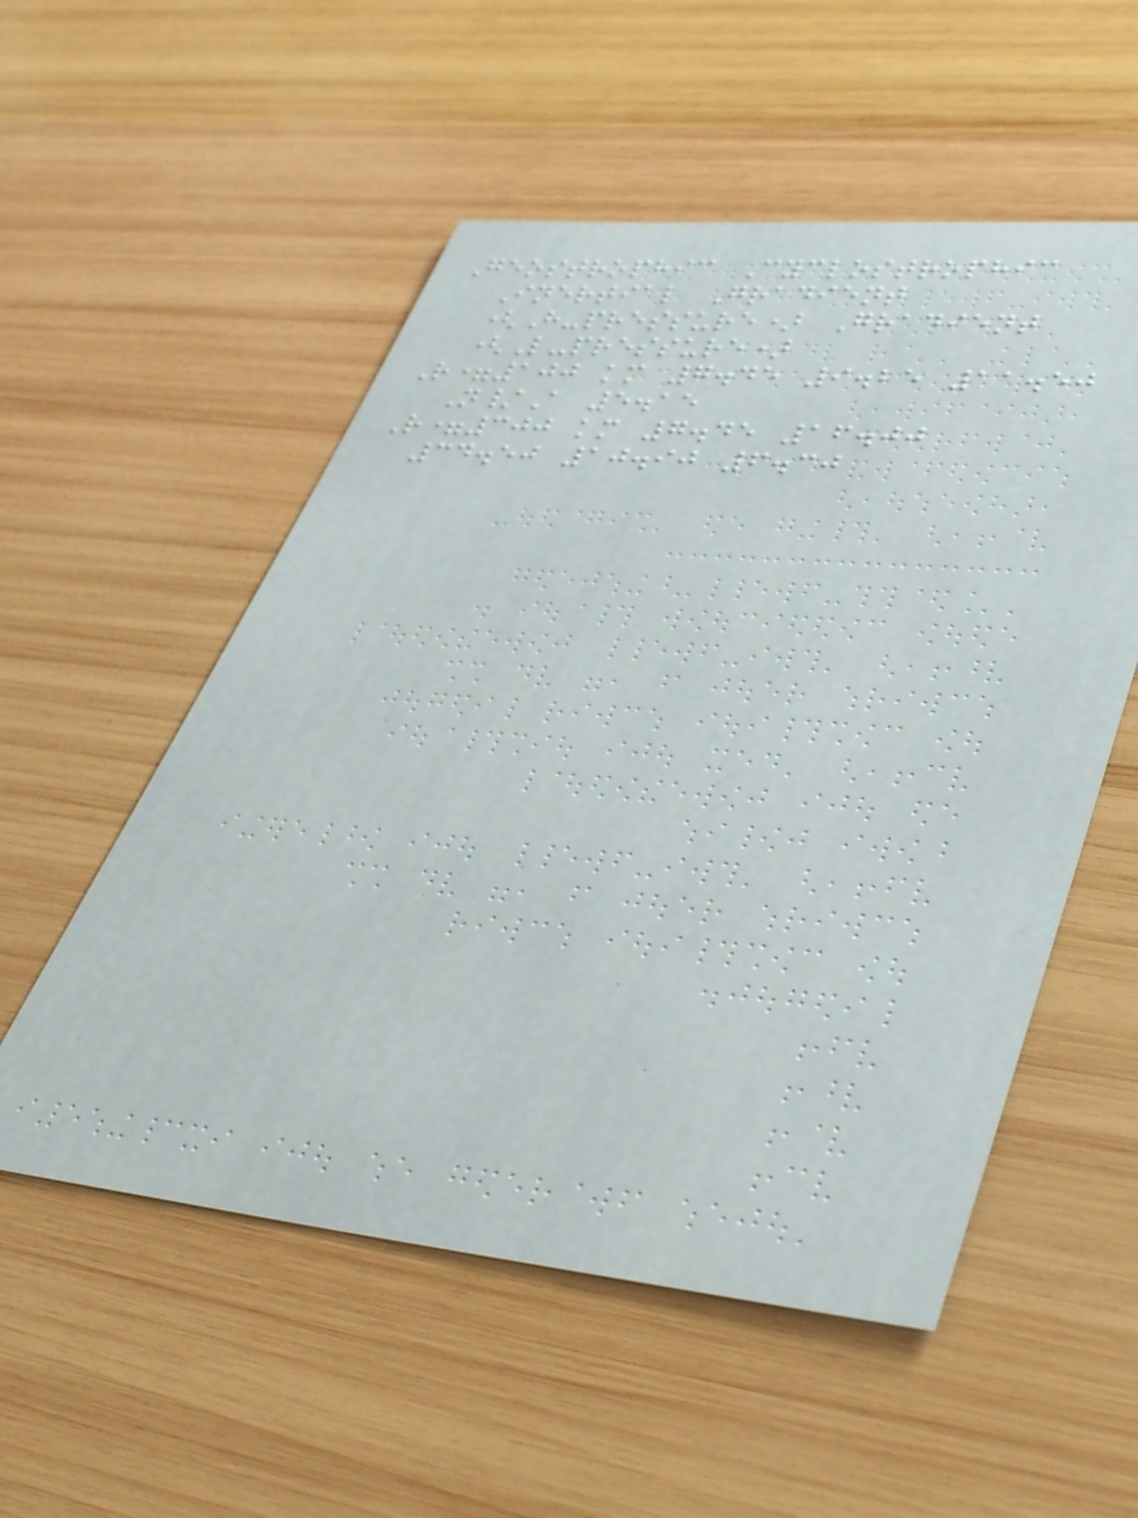Geostrophic Cyclostrophic
Inertial Gradient
(H-pressure) Gradient
(L-pressure)
R=100 km 7.45 9.25 11.50
N/A 5.15
R=300 km 7.45 16.00
34.50 10.90 6.30
